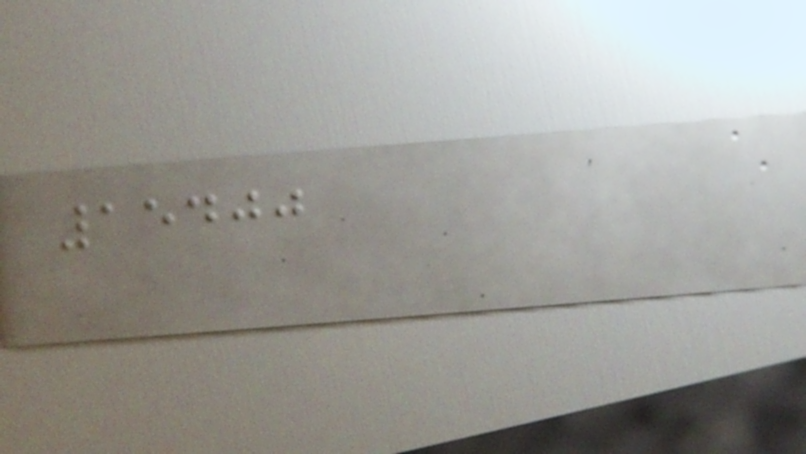15400
